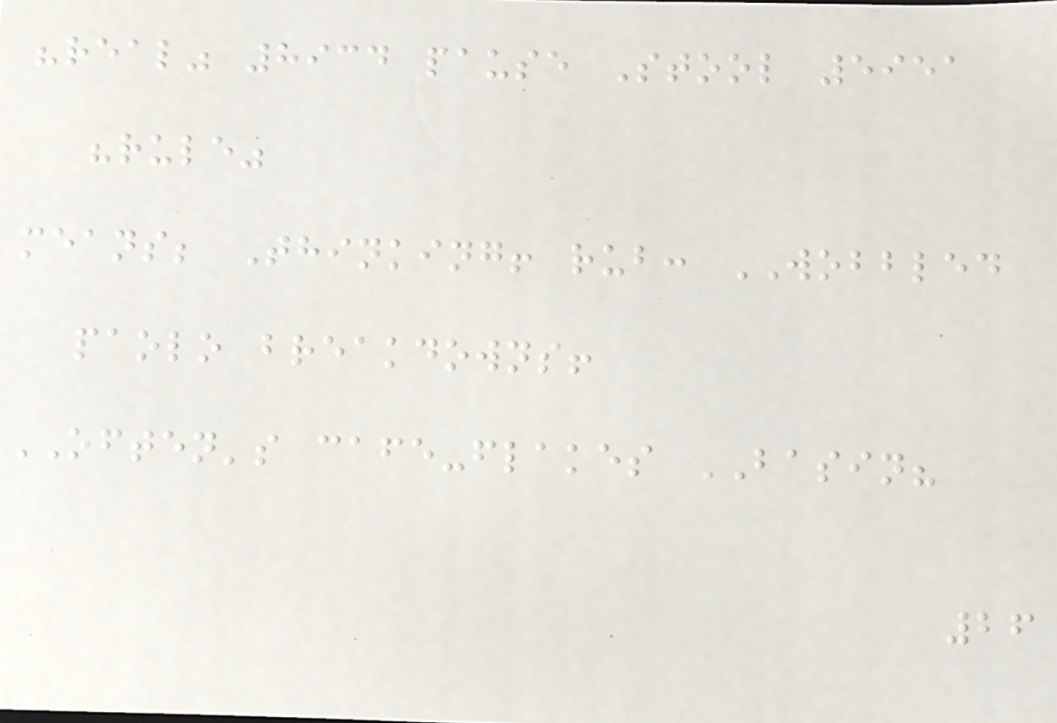"real" 8934 pause Stool 5951
"rule"
means; Thinking! rub: WOBBLED
paolo breakdowns!
OFTEN's cafe-flakes BASIN?
26
